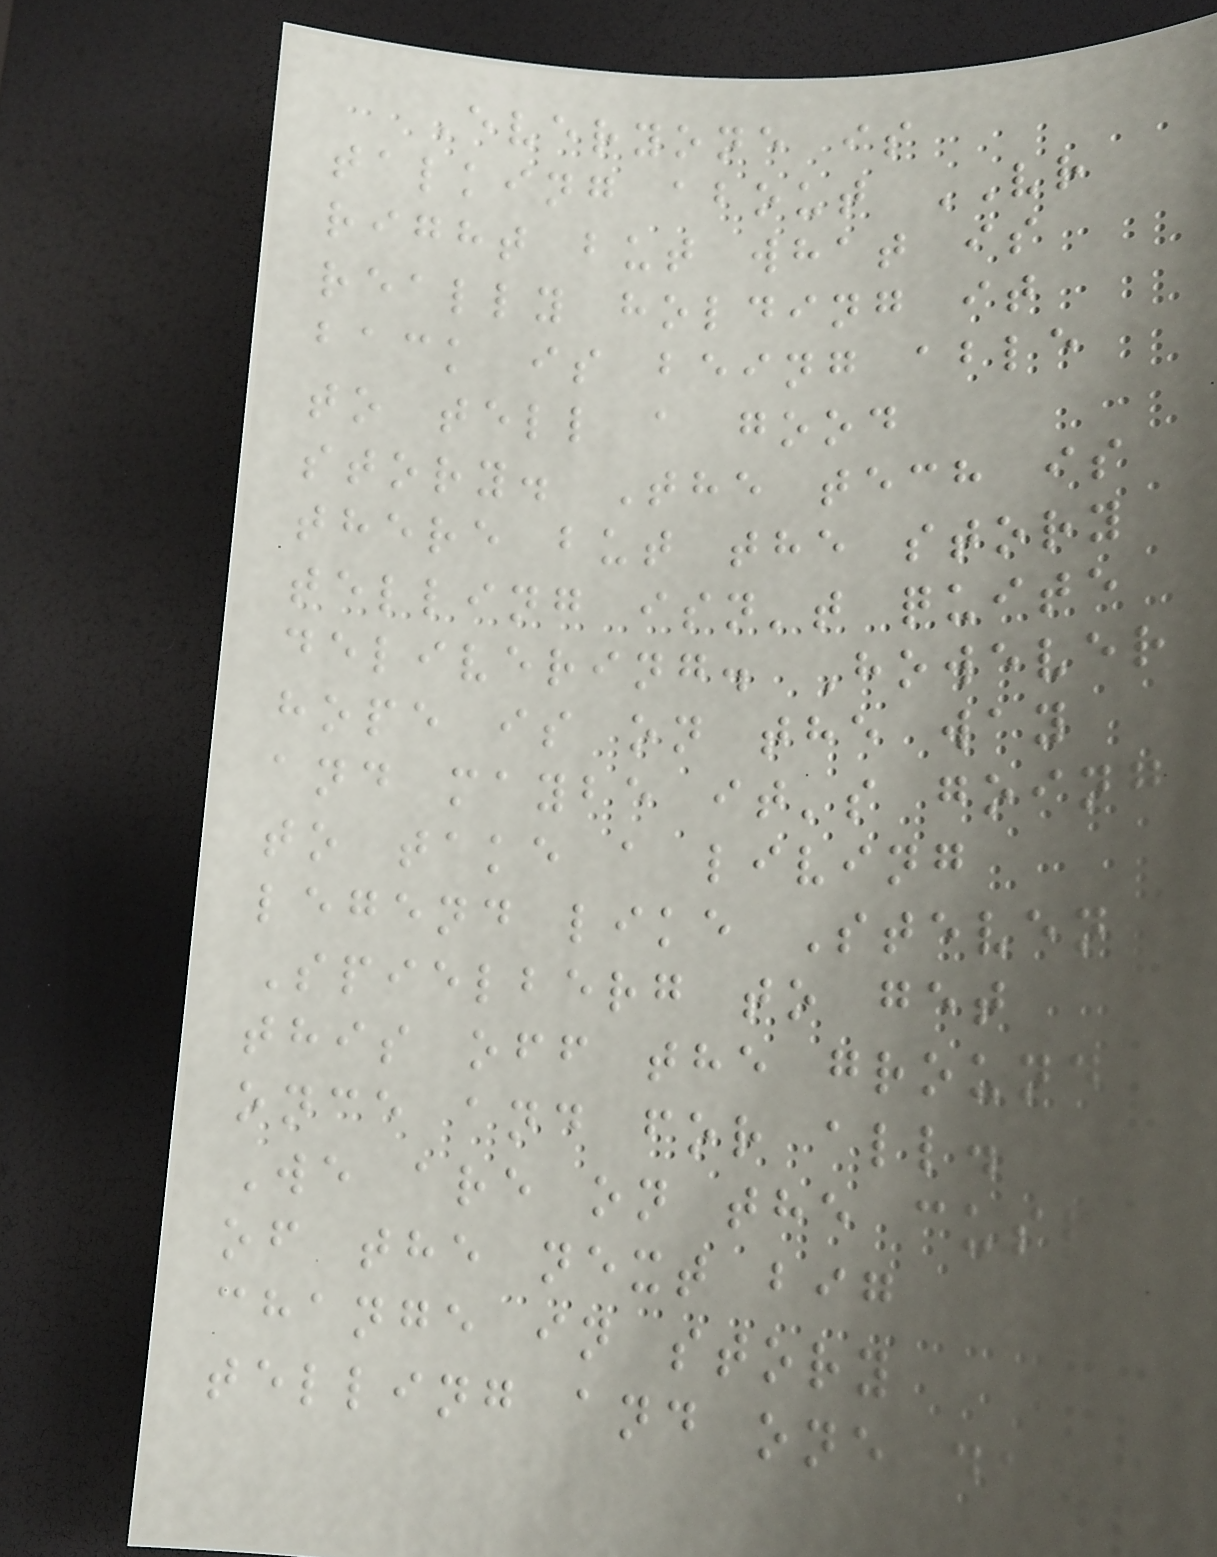Everyone is
talking about VR
right but what is
really holding it
back is being able
to tell a good
story. The tech is
there but the story
telling isn't quite
delivering. However
hope is on the way
and maybe it's going
to take a living
legend like Steven
Spielberg to get
this off the ground
once and for all.
We are on the cusp
of the next big
change in story
telling and one day
